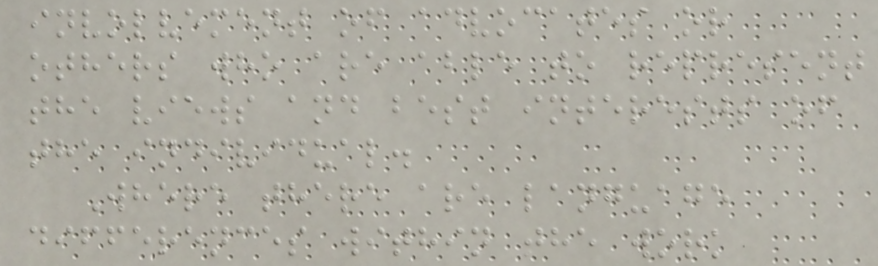involvement of advocates or
others who are able to represent
the views and best interests of
the individual.
Where there are language
differences within the work
